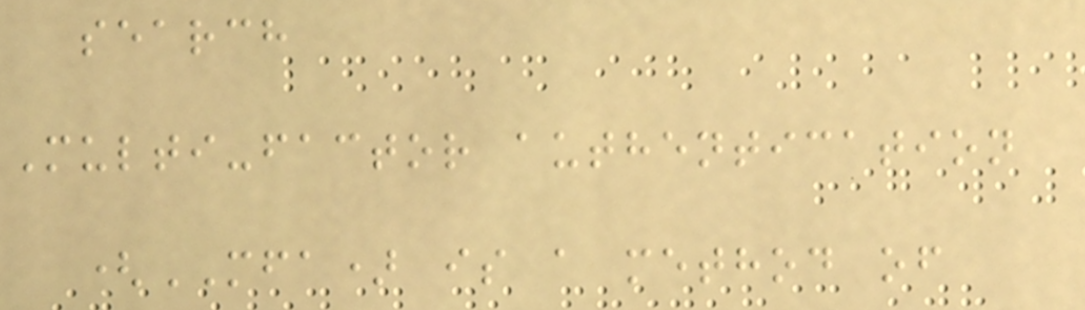search
Multi-factor authentication
(MFA) is a method of
